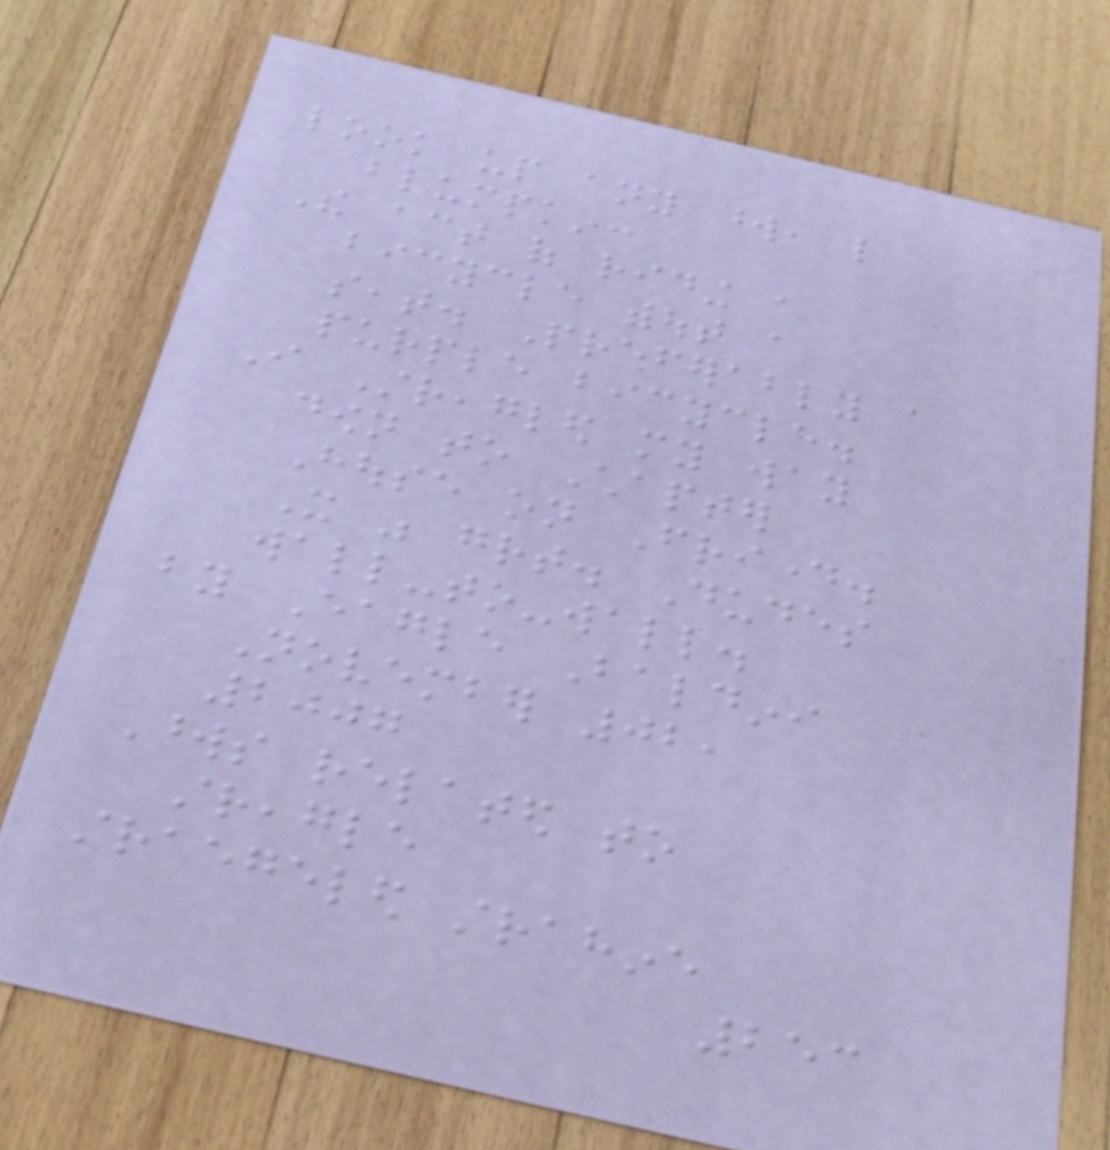look up any word, like
blumpkin:
The act of riding a
bicycle without a
seat. Preferably a
purple bicycle.
I Streagled my way
down to Chapter
House on Friday.
It was great. Dudes
wall-to-wall.
by Eagle Baldini
November 02,
2007
Words related to
streagle
straegeled strahine
253
